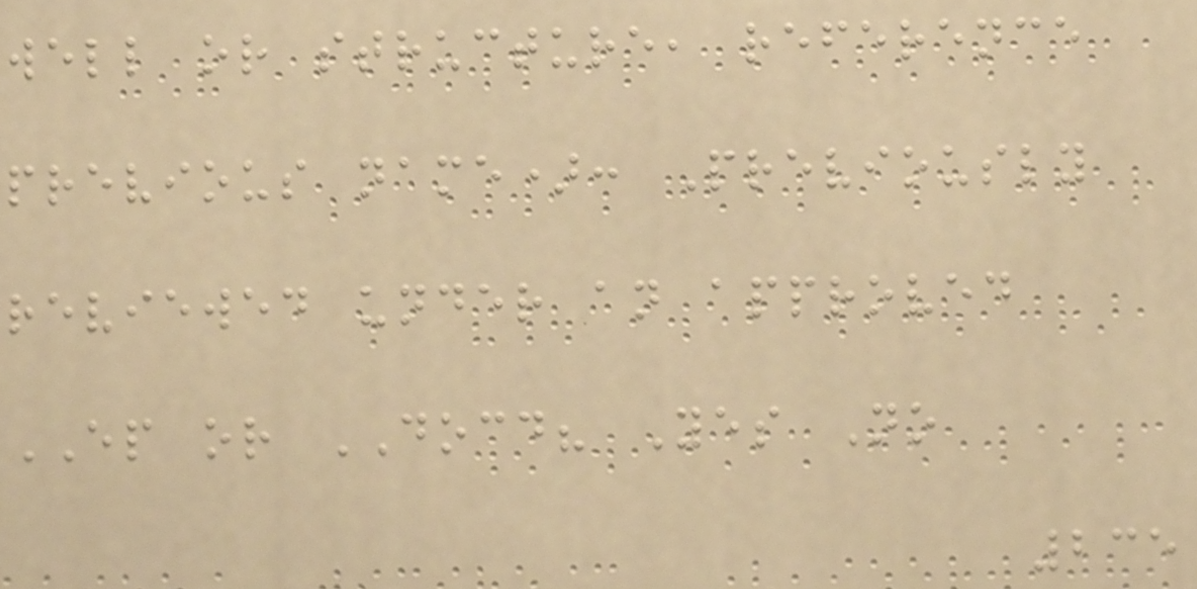well or structure, reference
previous name): Previously
reviewed under an approved
EP or DOCD? Yes No
235
